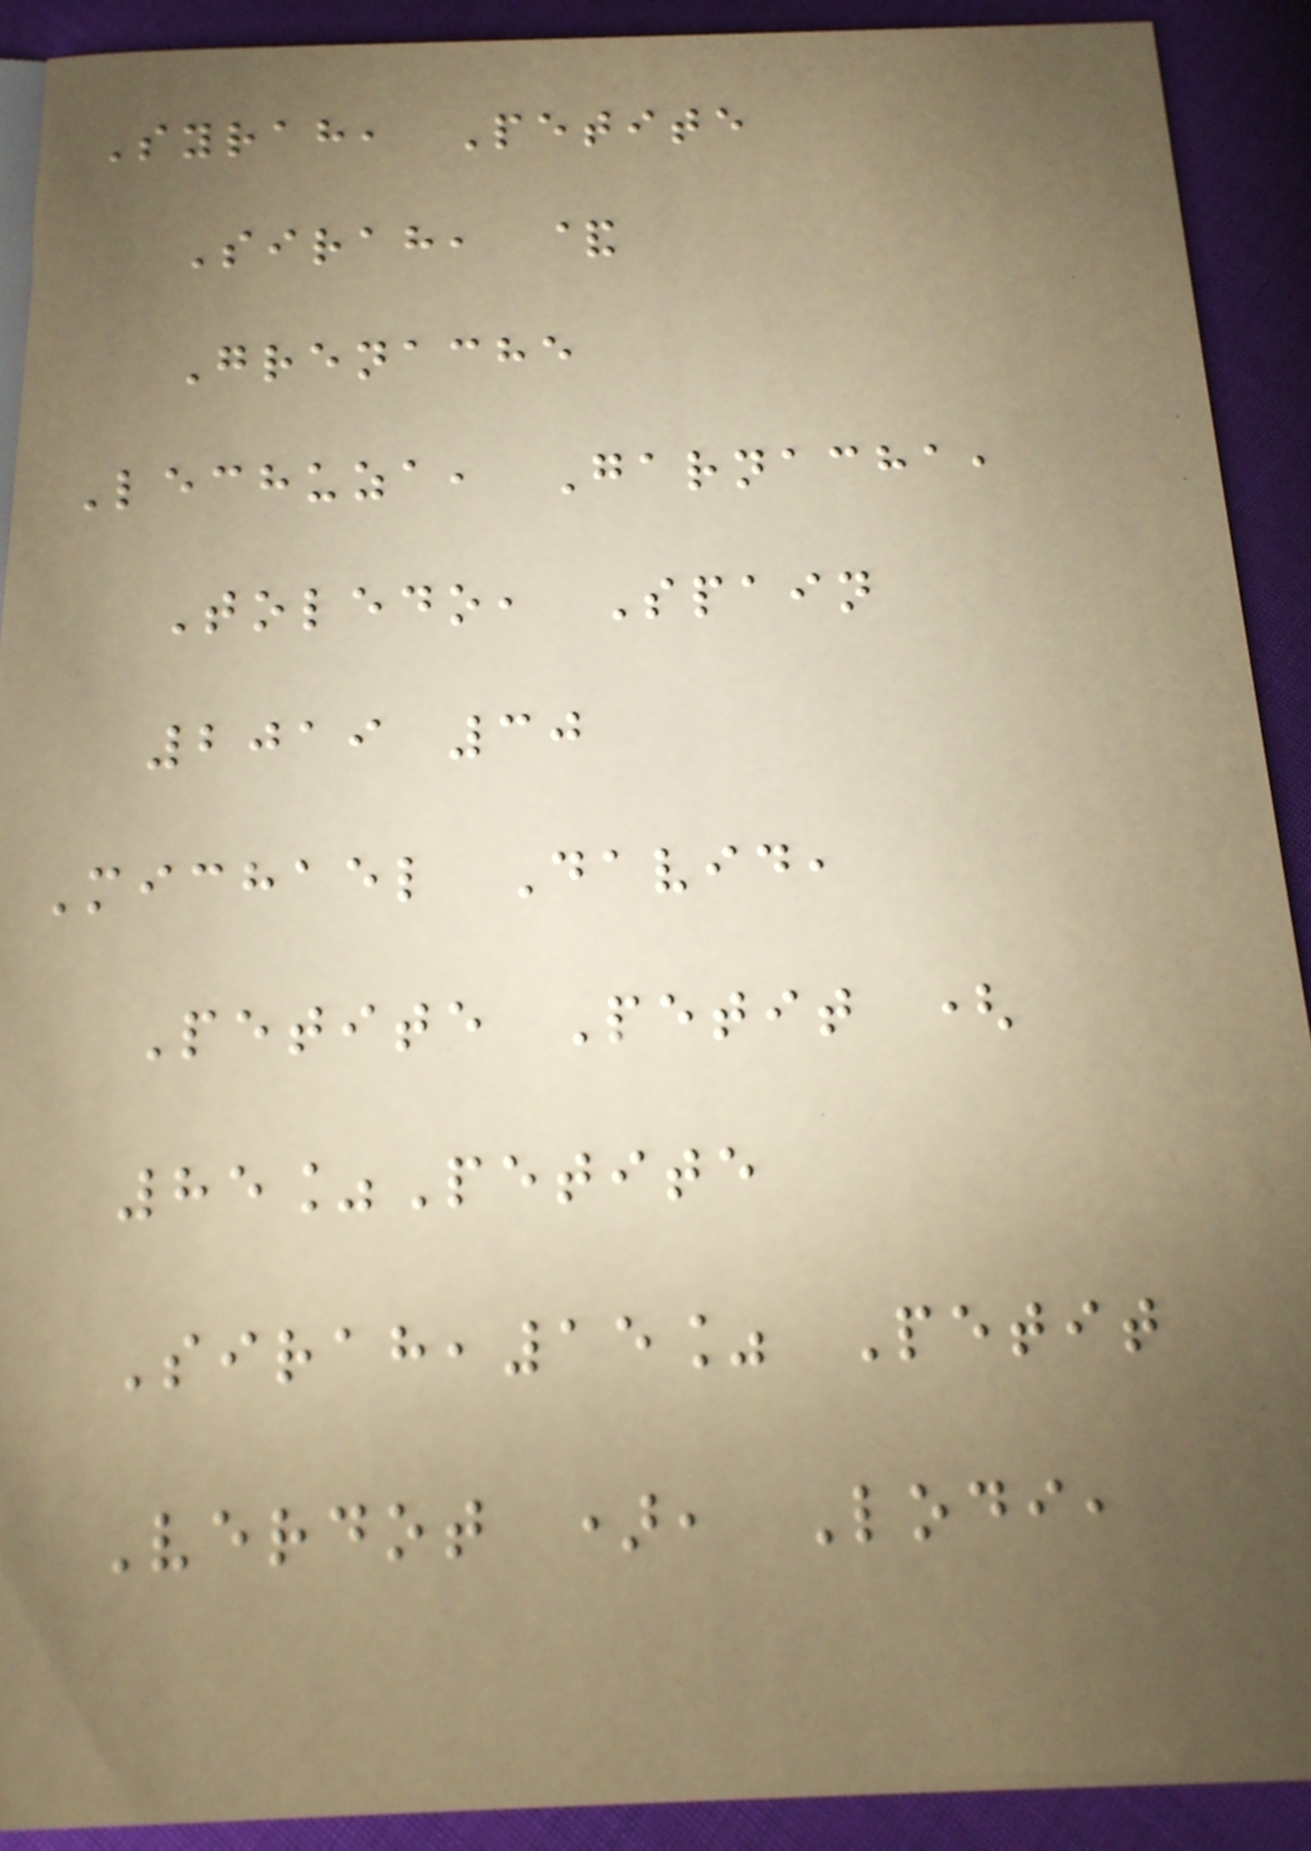Syrah, Petite
Sirah, &
Grenache
Lechuza, Garnacha,
Toledo, Spain
2019 30
Michael David,
Petite Petit (
85%Petite
Sirah,15% Petit
Verdot ), Lodi,
